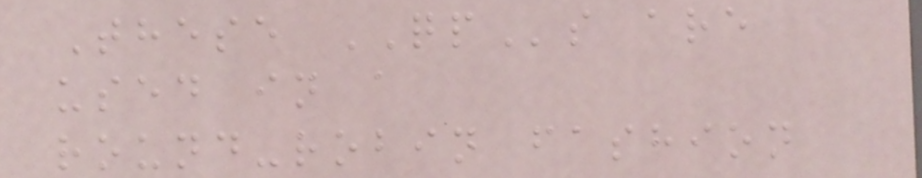These QPs are
used in a
round-robin fashion
